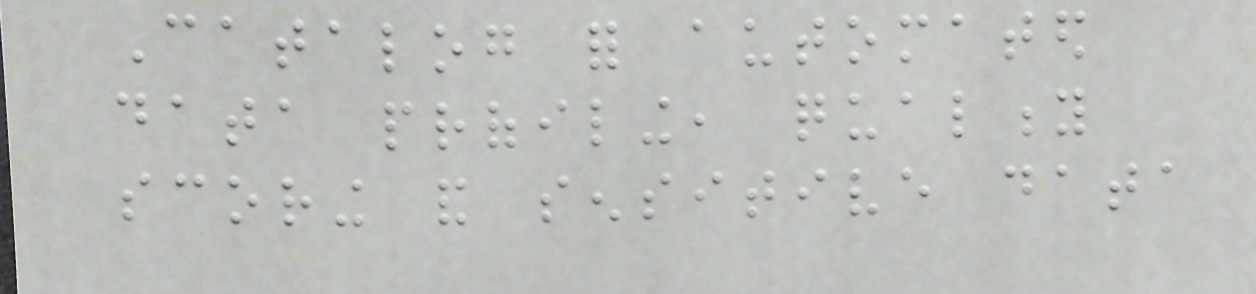Catalog for automated
data profiling, quality
scoring and sensitive data
